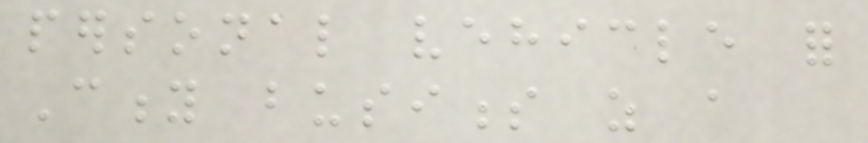personal vehicle for
City business as a
